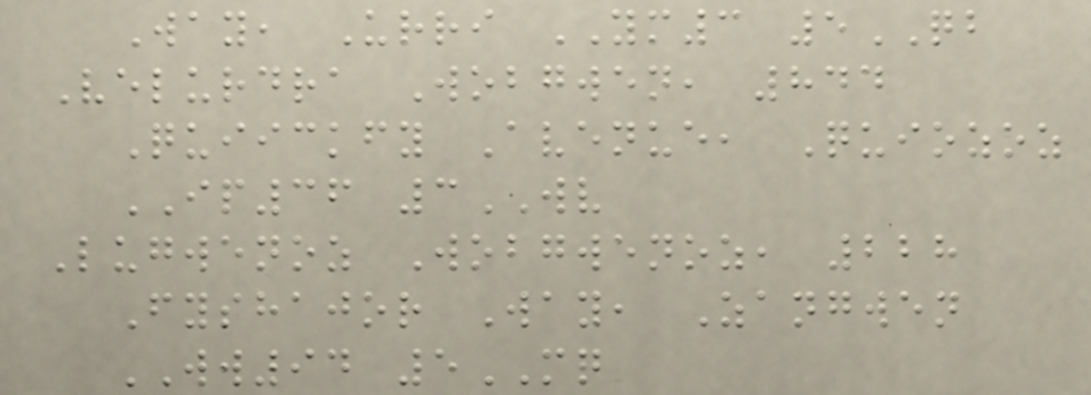Way, Urri YM3 5QB
Velurdra Wobgwen, 844
Quiickfy Avenue, Quiozoz
IP36 3WV
Lugwenoz Wobgwenoz, 228
Fyshajor Way, Zangwen
WW94 5MQ
